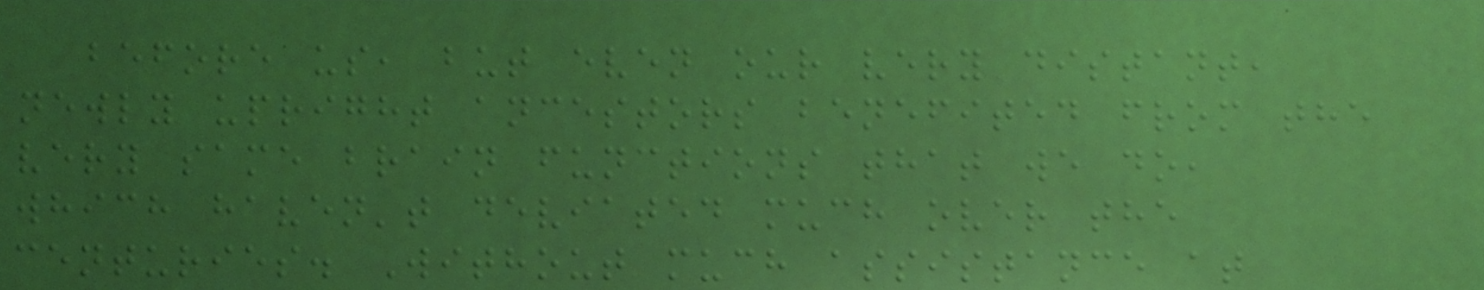before us, but even our very distant,
newly upright ancestors benefited from the
very same brain functions that we do,
which haven't deviated much over the
centuries. Without much assistance at
